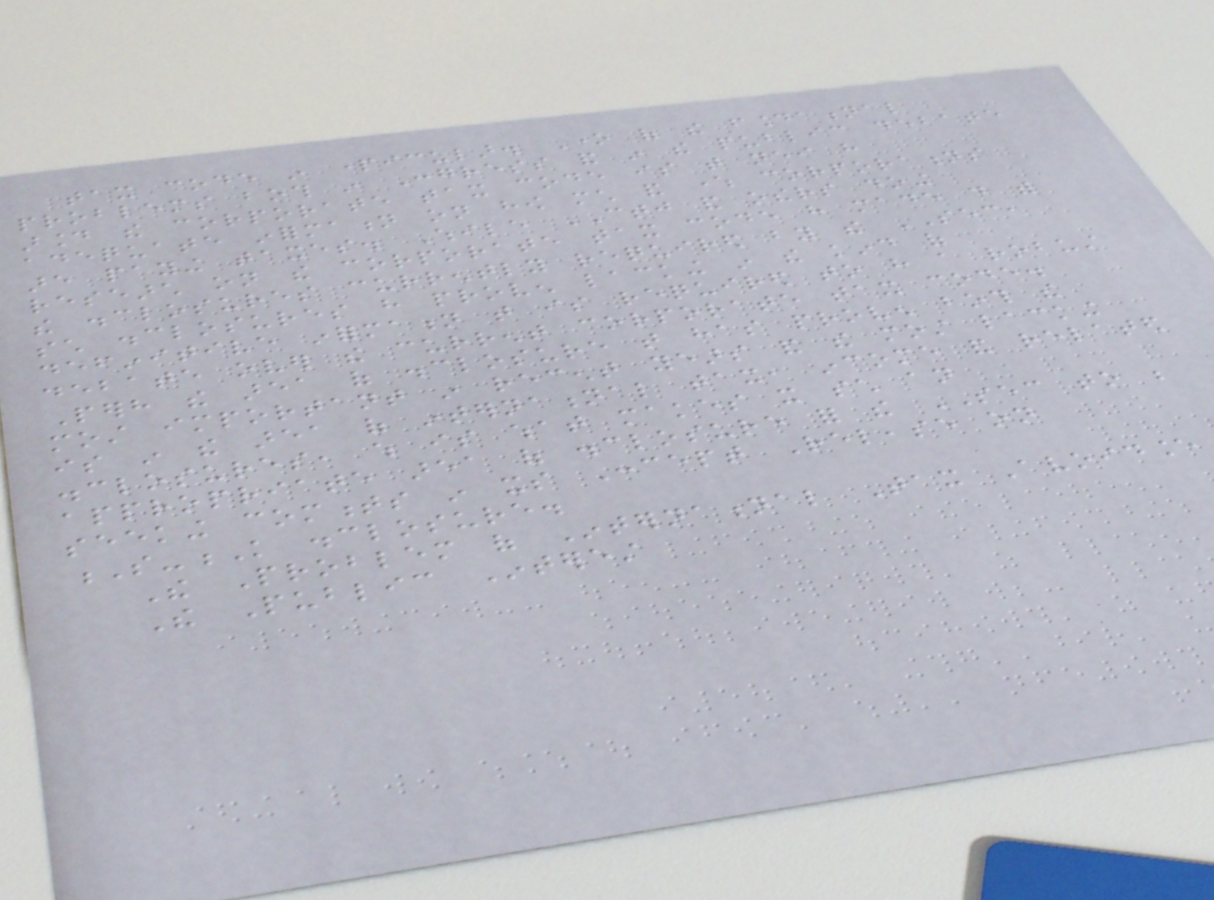tax code in particular. One of the foundational
problems both in Congress and in the public debate
around the corporate tax code is that neither have
adequate information on how much and where corporations
are paying taxes. While CTJ and others doing
research on the corporate tax code have made do with
the disclosures currently required by the SEC,
such disclosures have proven lacking in the kind of
definitive information that is required to have a robust
debate over the current corporate tax code.
Perhaps the area of disclosure that has proven both the
most important in recent years and the most lacking
is in the area of international tax, income and related
disclosures, which is what makes it such an
appropriate area of disclosure for the SEC to be
seeking comments in its Concept Release on
S-K disclosure.
The Problem of International Tax Avoidance
The Public Interest
